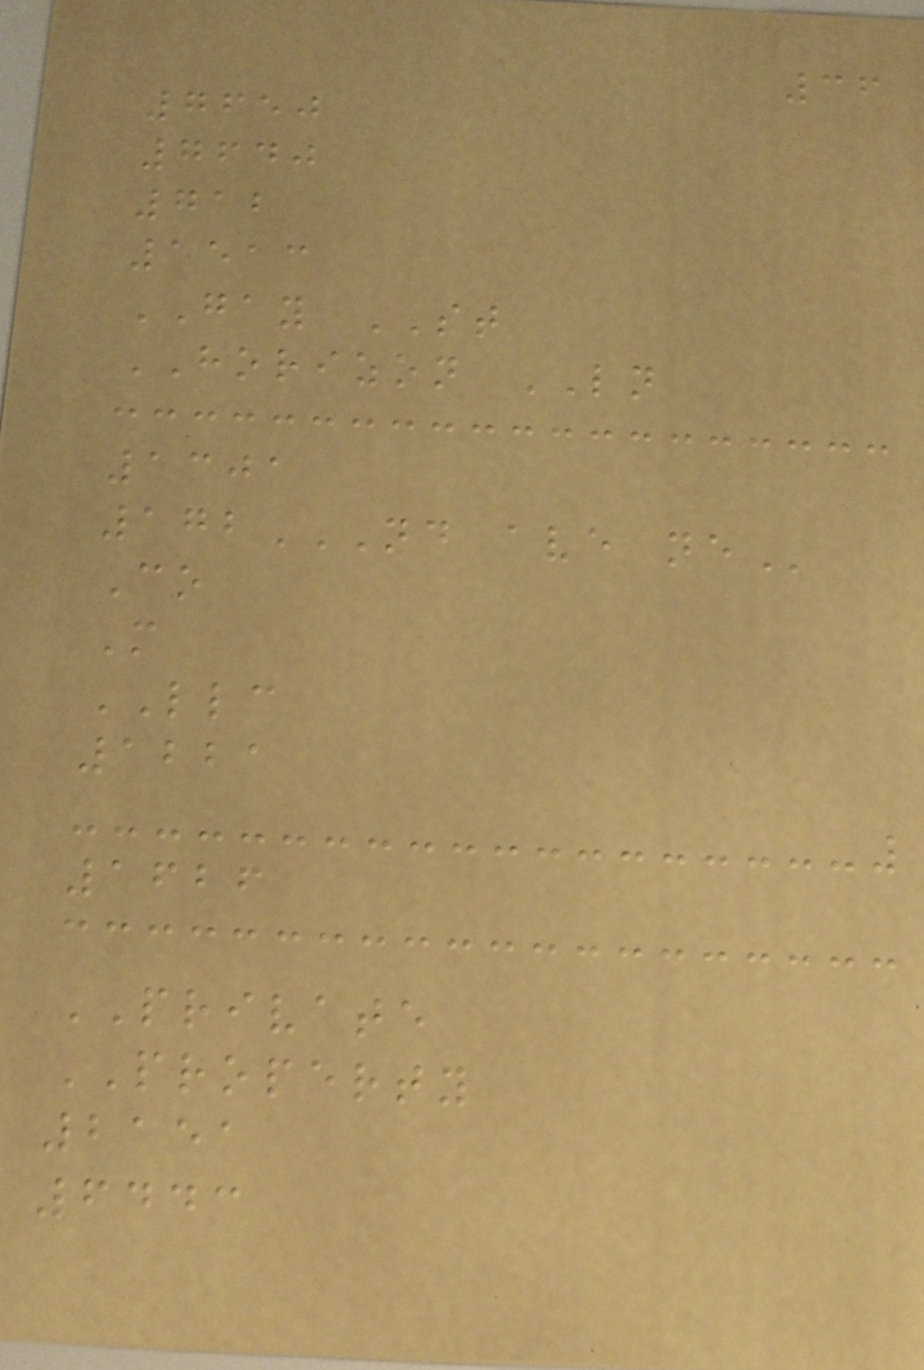36
7650
7640
712
1513
GAY ST
HORIZON LN
1301
172ND AVE NE
Co
M
LLC
1221
1626
PRIVATE
PROPERTY
2151
6443
